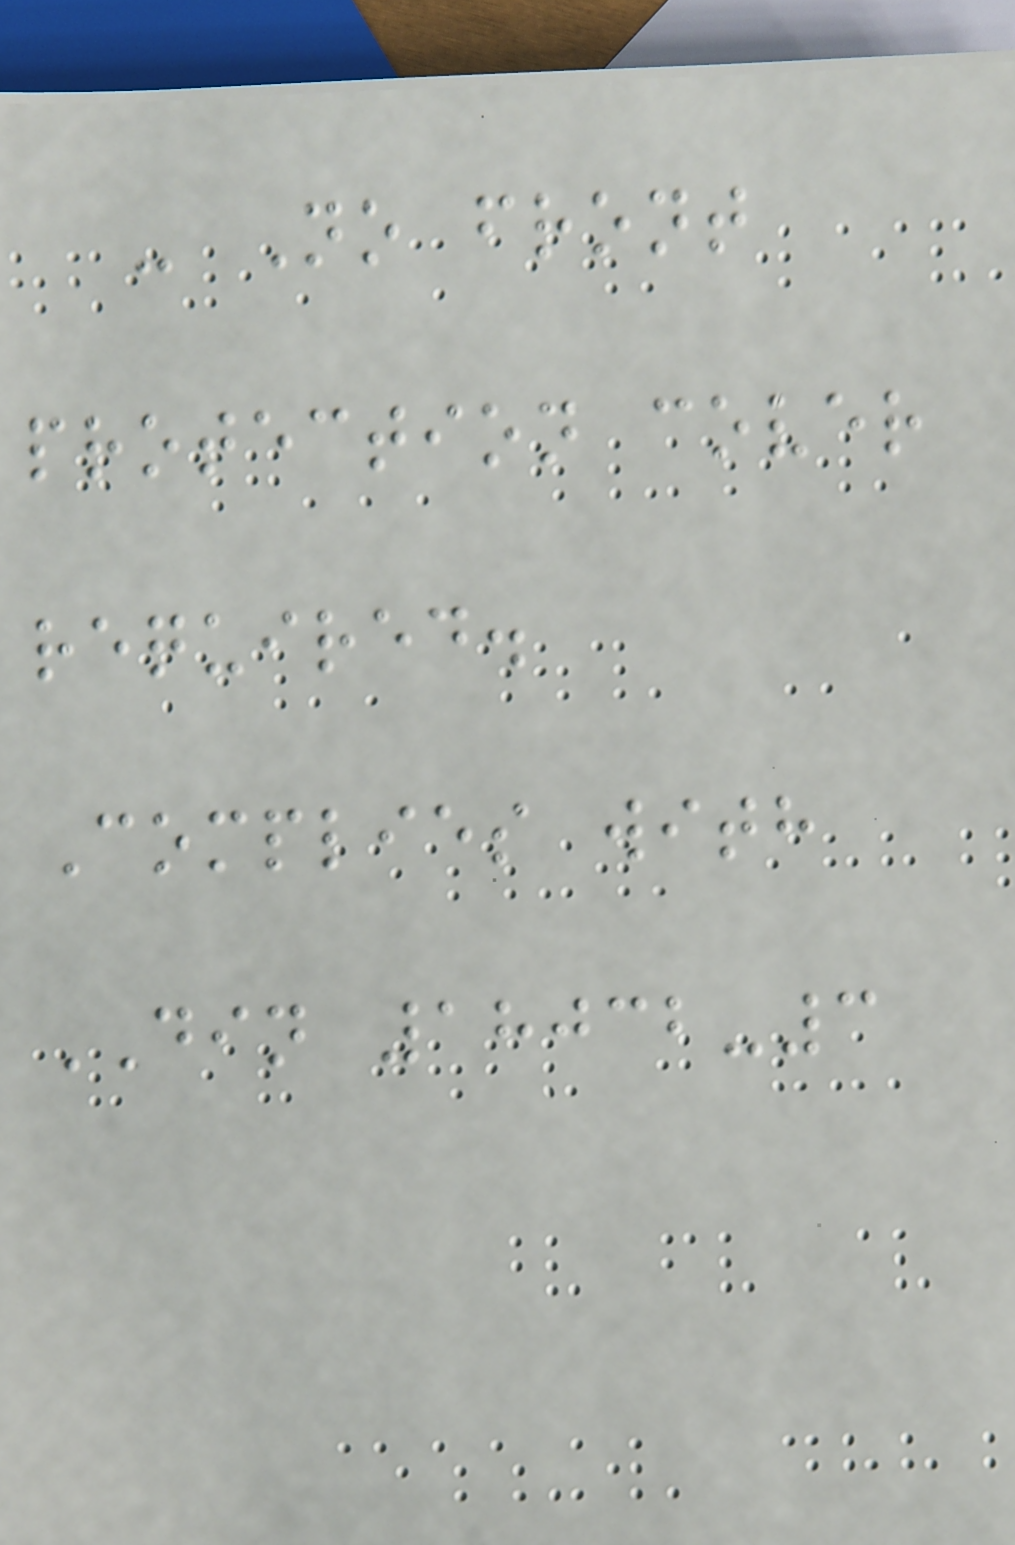- No front
protection cover
required.
Complies with
DIN 18032-3
